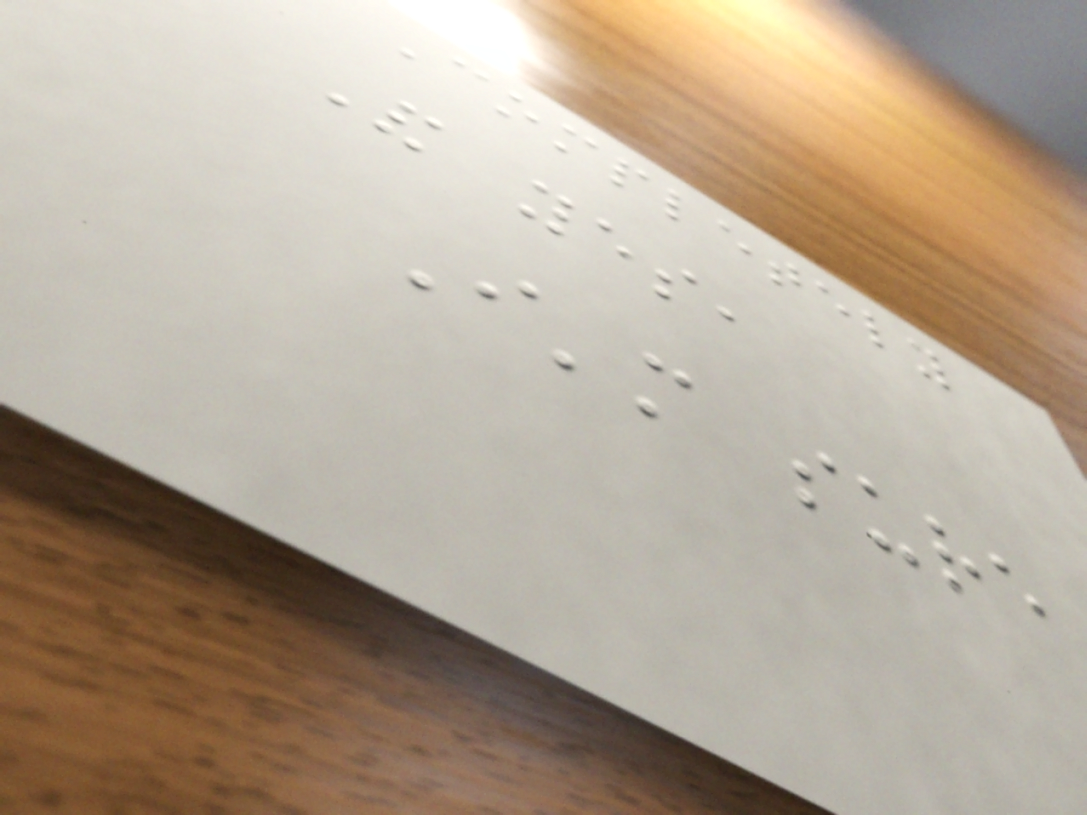Completely
And yes,
I'm sure
